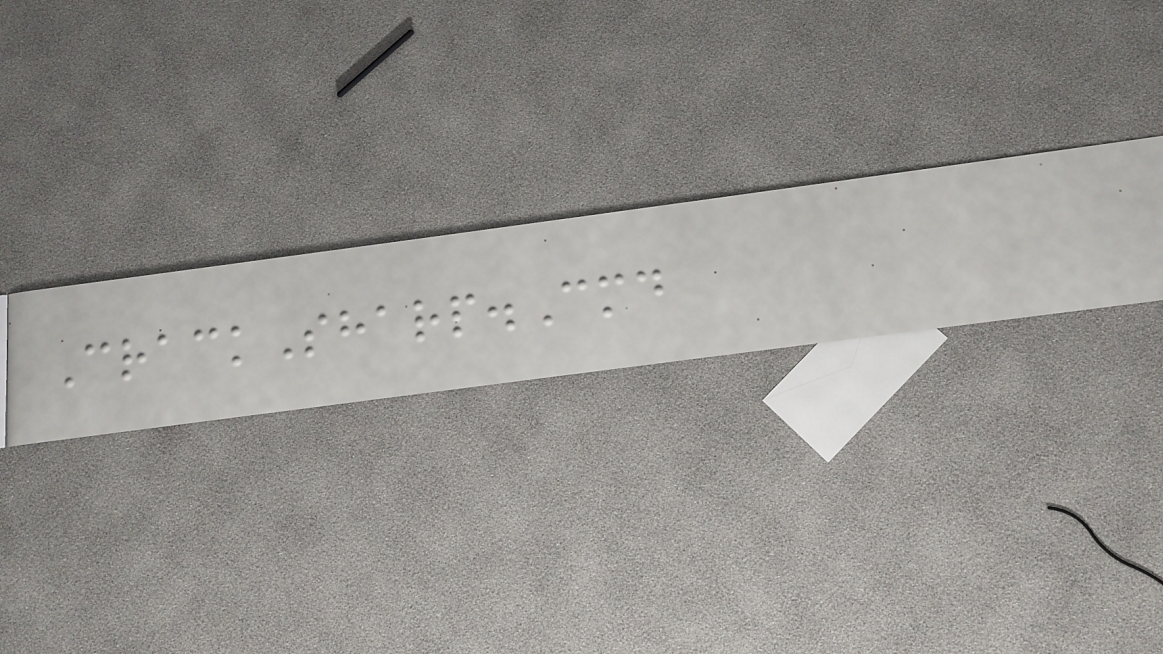CrackSharp.Cmd
